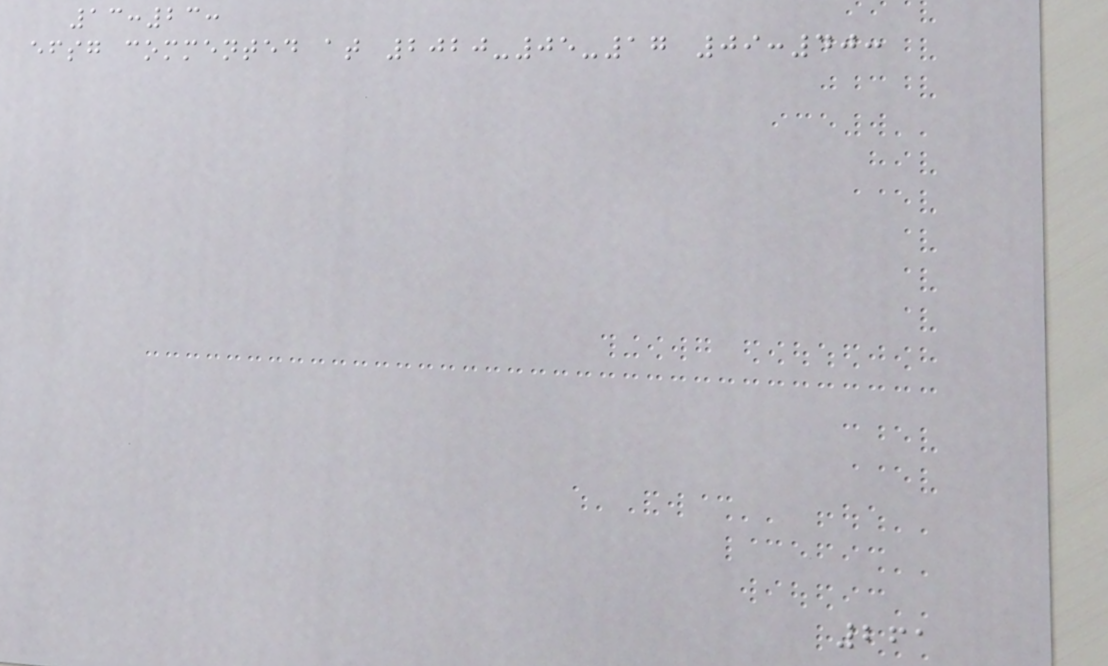13:23:
efsg commented at 2020-05-17 09:40:
261
